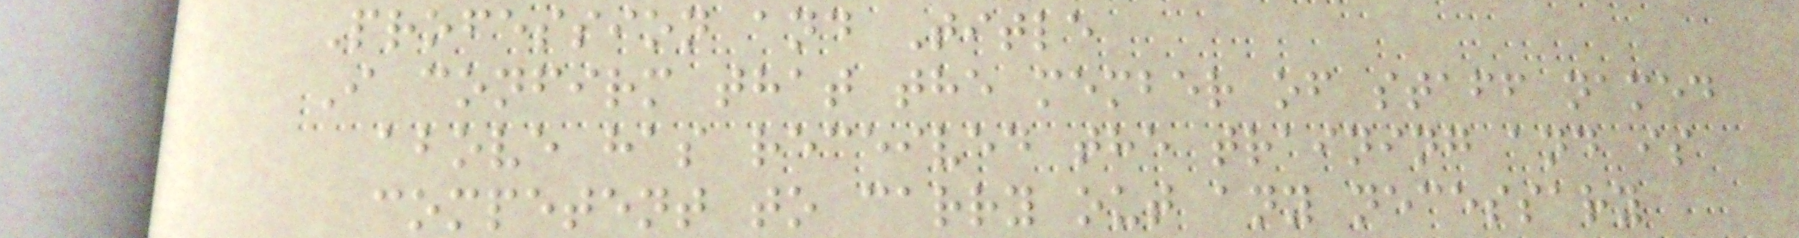Profession and Title
I confirm that the member of staff named
above has received the training and is
competent to carry out any necessary
